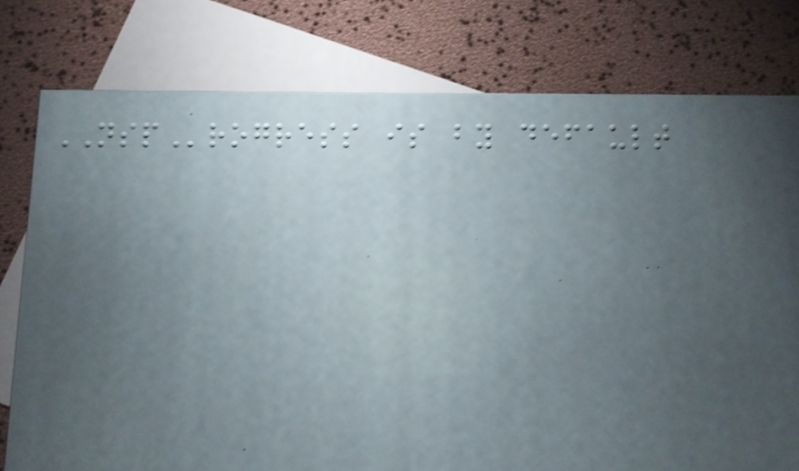NSProgress is by default
